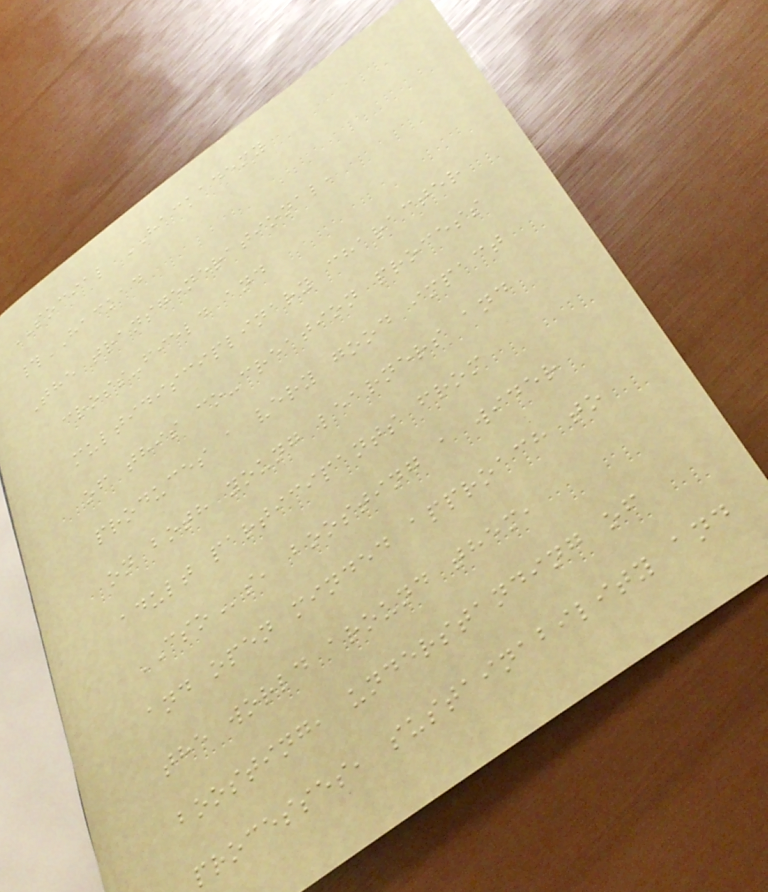SOCIAL HACKADEMY
#HACKAD
The transgenerational,
cross-field and
multidisciplinary character
of this co-creation process
produces a very good impact
on both young learners and
adult participants from
CSOs, boosting a wider
and open minded approach to
the world around them,
boosting, understanding of
processes, sustainability and
